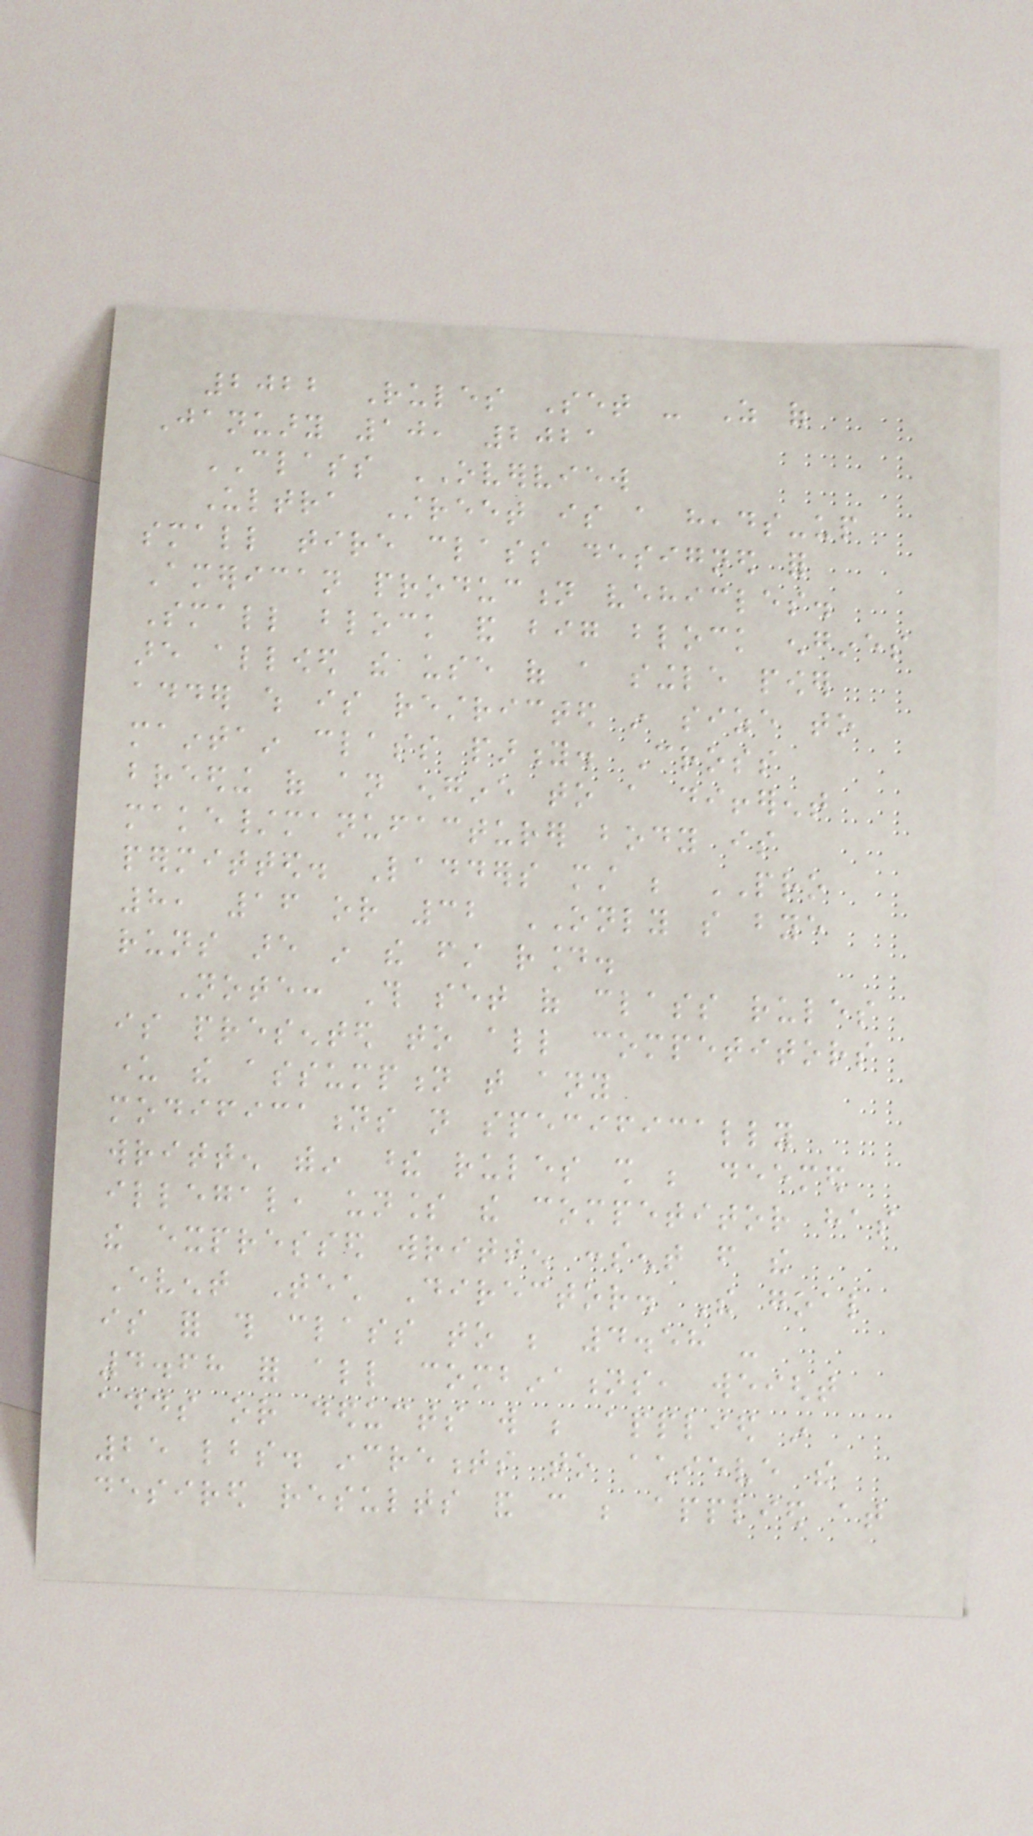2022 Rules Set - As of
January 10, 2021
CLASS OVERVIEW
Ultra Street is a heads-up
small tire class designed for
American production vehicles.
Small block and big block engines
are allowed the use of a single power
adder which is restricted in size to
maintain class parity. Cross
breeding of an engine to a different
make/manufacturer body is
permitted. Ladders must be PRO
8, 16 or 32 ONLY so bye
runs are in the first round.
Note: This set of class rules
is presented to all competitors
under the assumption that any
modifications not specifically
written within these rules shall be deemed
illegal, unless the competitor has
the expressed written consent from the
Event Tech Director. The goal
is for this class to be 4.58 -
4.68 for all combinations, weight
adds or deducts will be applied in
25 lbs. increments to achieve the
desired results and can be applied at
